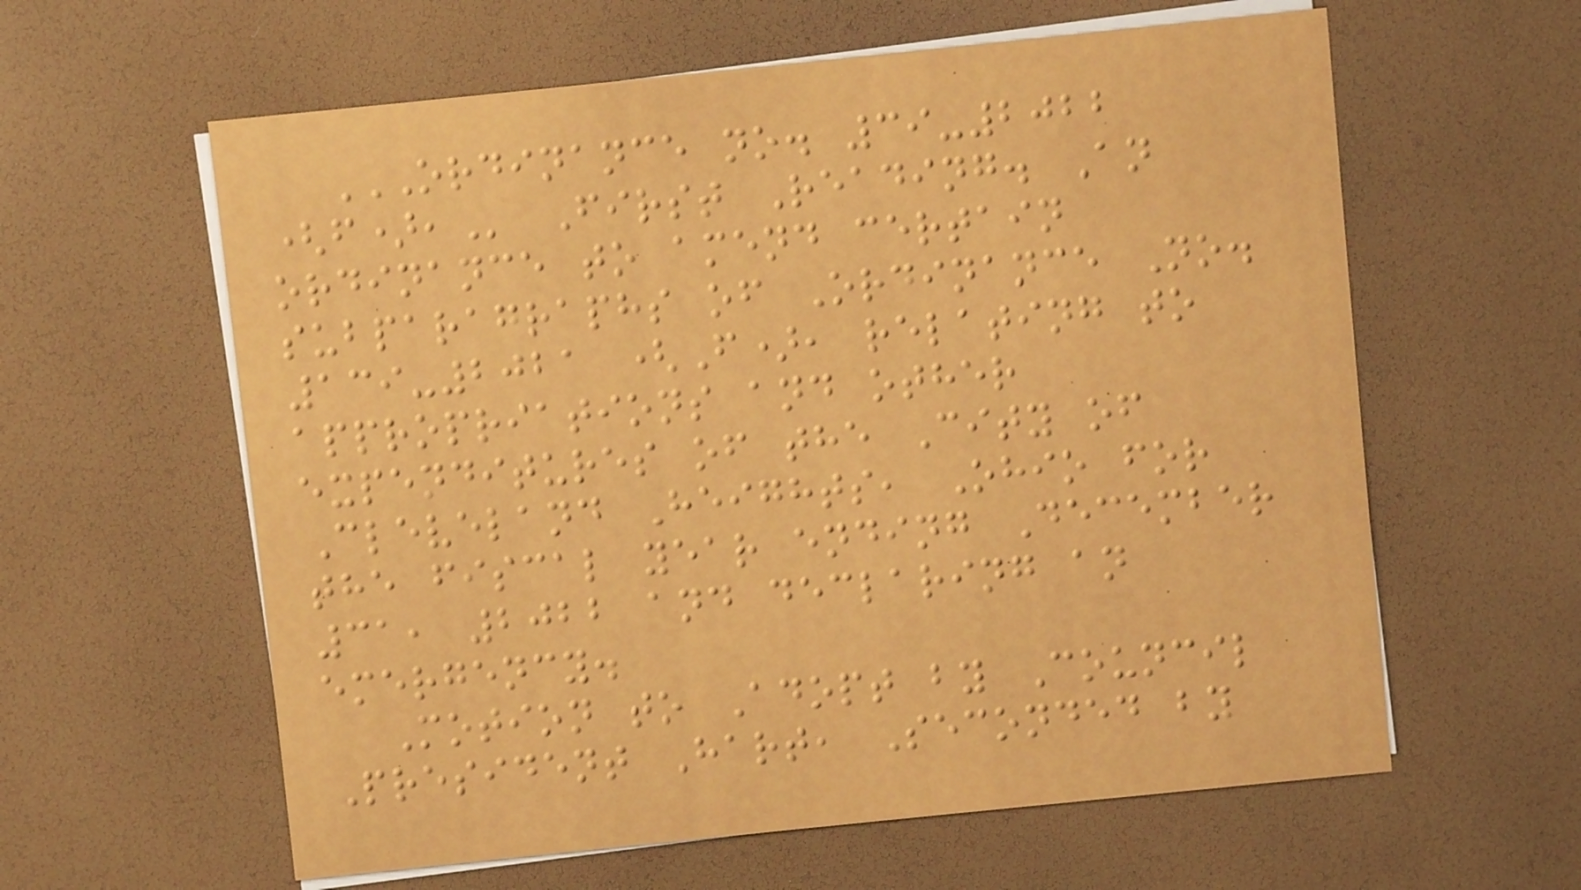ORDINANCE NO. 39-2022
(F), First Reading. An
ordinance to amend certain
subparagraphs of Ordinance No.
139-2021 (F), relating to
appropriations and other
expenditures of the City of
Cleveland Heights, Ohio for
the fiscal year ending December
31, 2022 and declaring an
emergency.
Motion to Adopt by Council
President Hart, Seconded by
